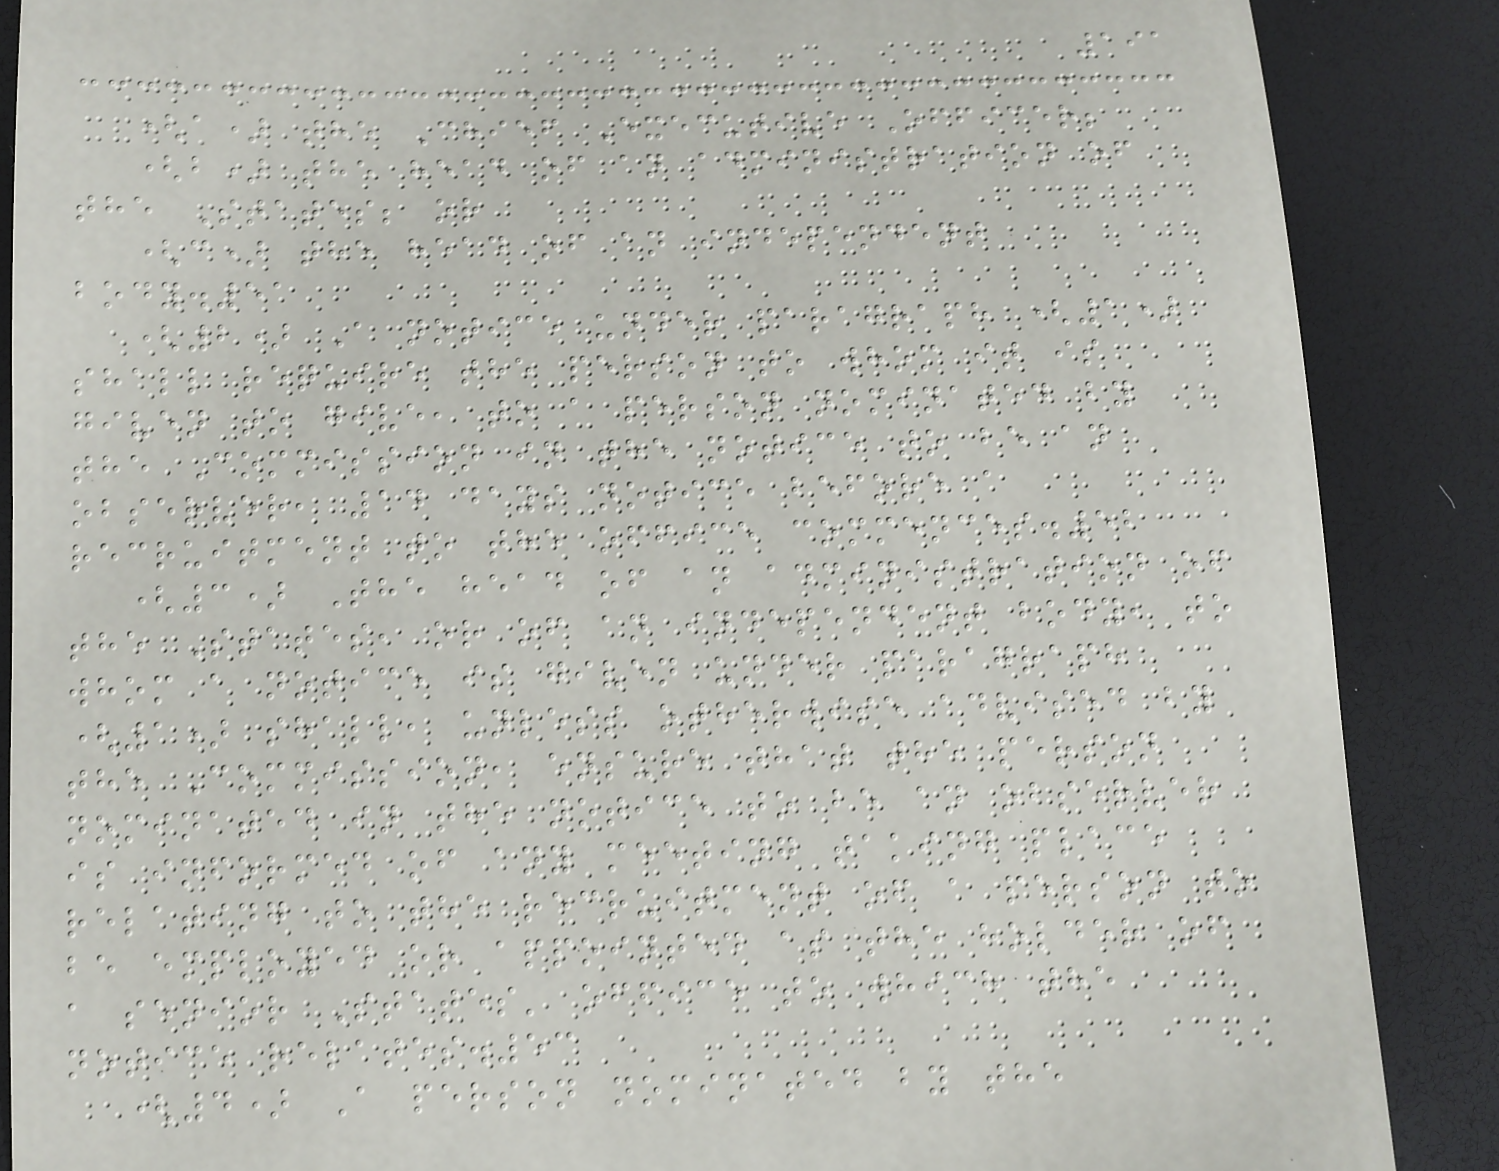191
(a) the Chief Executive Officer;
(b) the head of an administration of
the States; or
(c) the head of an independent
body.51
(2) A notice under paragraph (1)
shall require the person to whom it is
given to give, to a person nominated by
the Commission in the notice to be an
observer, 14 days notice before a
recruitment to the office commences.52
(3) The head of an administration of
the States, or of an independent body, to
whom a notice is given under paragraph
(1) shall, unless otherwise advised by
the Commission, ensure that the person
nominated in the notice to be an observer
is informed of any meeting taking place
relating to the recruitment of a person to
be employed or appointed as the holder of
a senior States' office to which the
notice relates.53
(4) A person nominated by the
